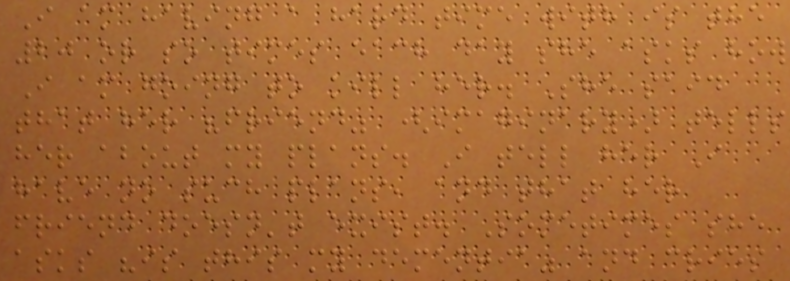I am having a hard time with is the
20 or so times each day she asks how
I am going to kill her. She said
that her "friend" (imaginary) tells
her about my plans. I tell her I
have no such plans, and that her
friend doesn't exist. Sometimes she
asks "is this my dementia" and cries
